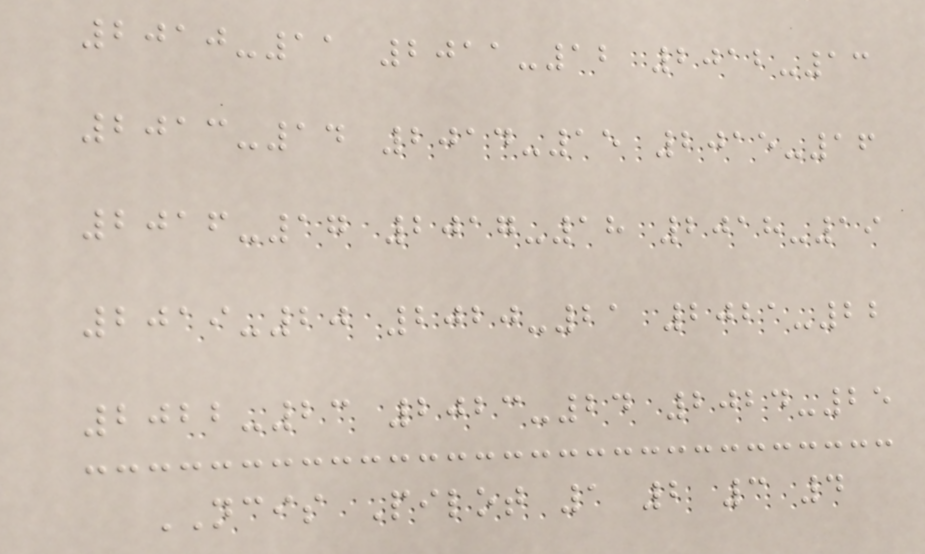2010-11 2011-12 2012-13
2013-14 2014-15 2015-16
2016-17 2017-18 2018-19
2019-20 2020-21 2021-22
2022-23 2023-24 2024-25
NCIS Pilot 1 2 3 4
